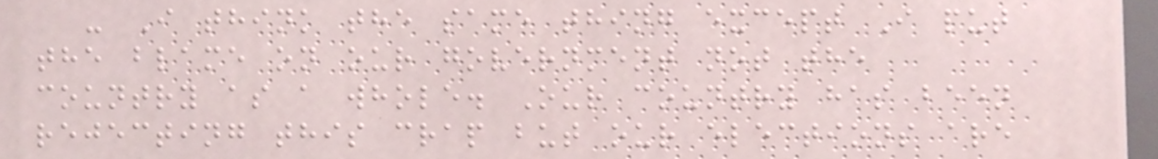- I think the same thing except I put
the blame on our government not the
country as a whole. Our country has been
rejecting this crap but our elections are
